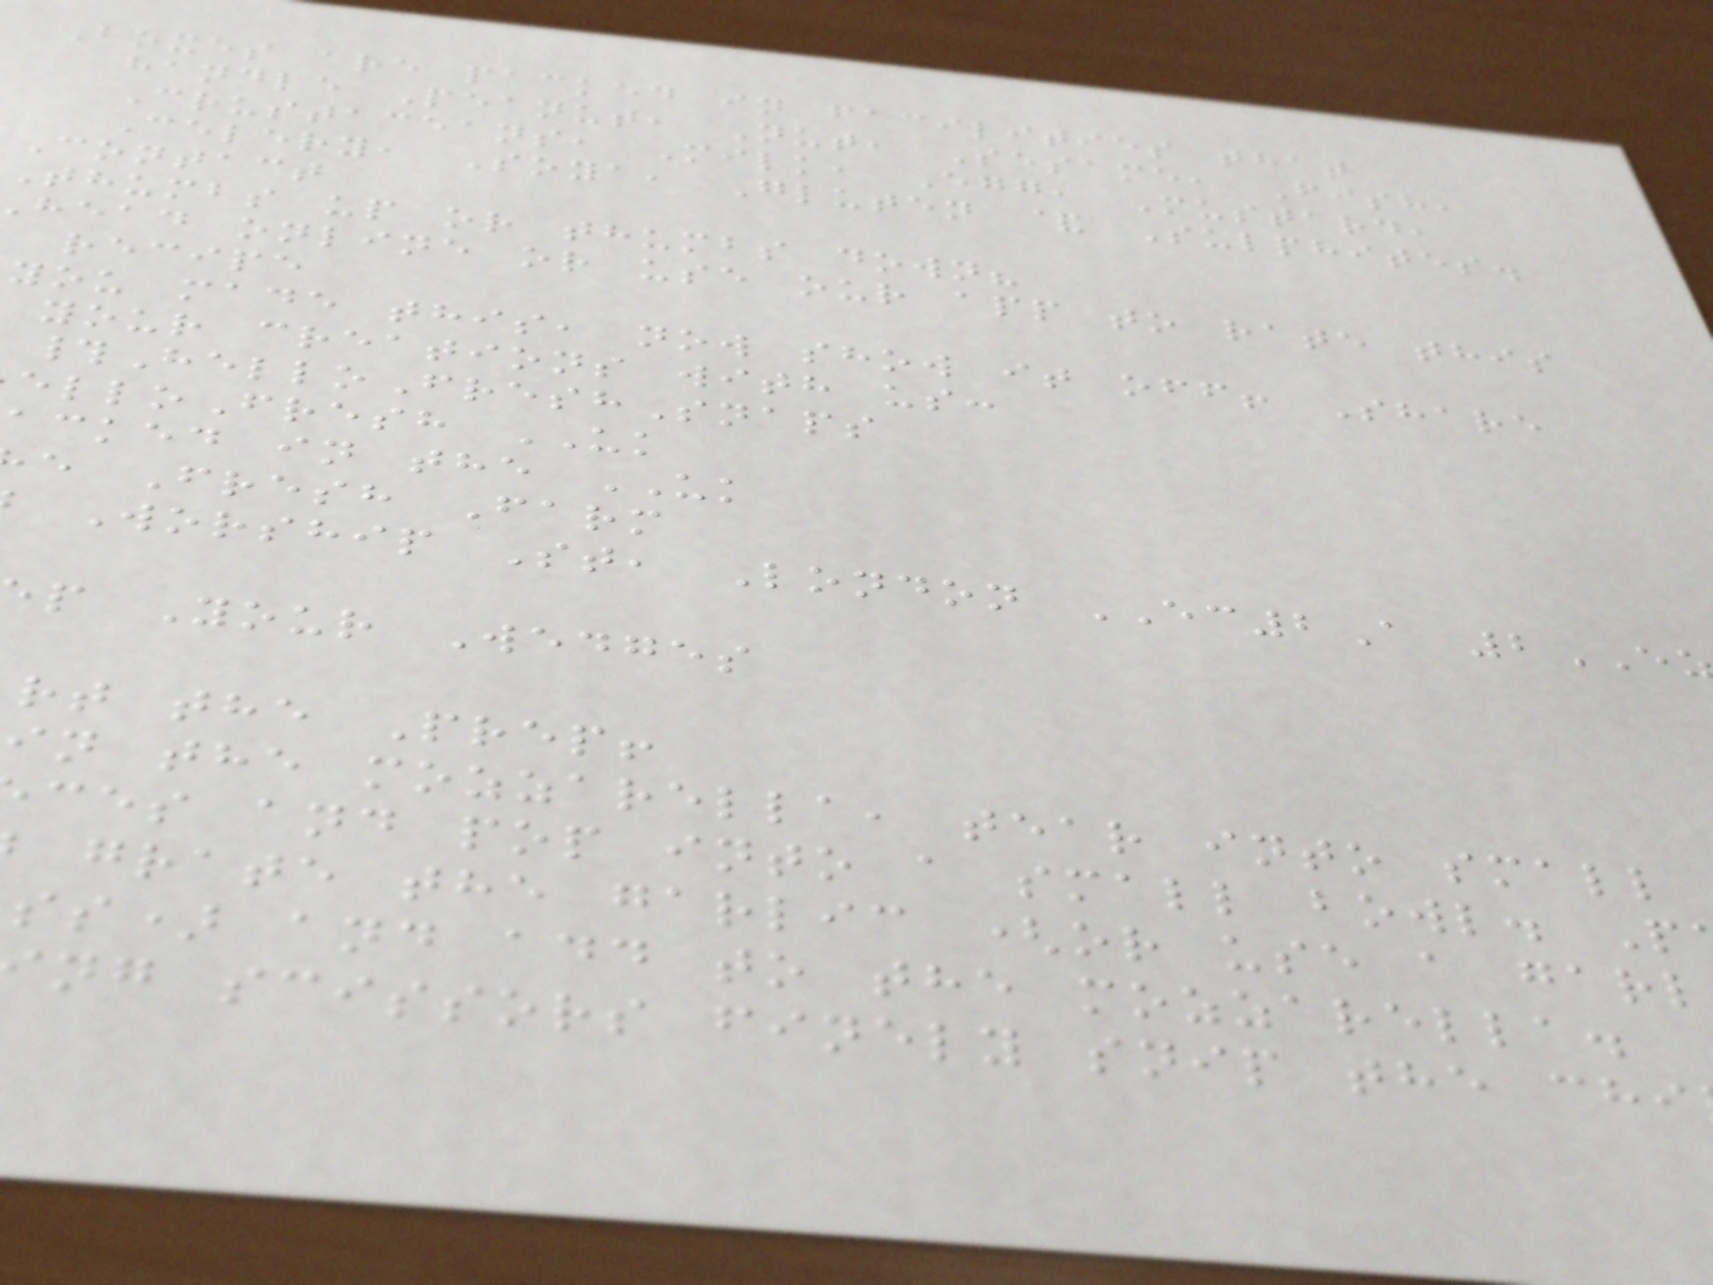Boxes are packed in facilities that
handle Peanut, Nut, Sesame, Fish,
Crustaceans, Milk, Egg, Mustard,
Celery, Soya, Gluten & Sulphites.
Contact
Thumbs up or thumbs down?
head online or use our app to rate this
recipe
you made this, now show it off! Share
your creations with us:
#HelloFreshSnaps
elloFresh UK
acked in the UK
e Fresh Farm
Worship St, London EC2A 2
p Your Wedges
rt the Prep!
in the mozzarella, tear into small
ces and pop into a small bowl. P
grate the garlic (or use a garl
ss) and add to the mozzarella.
ng scissors finely snip the chi
